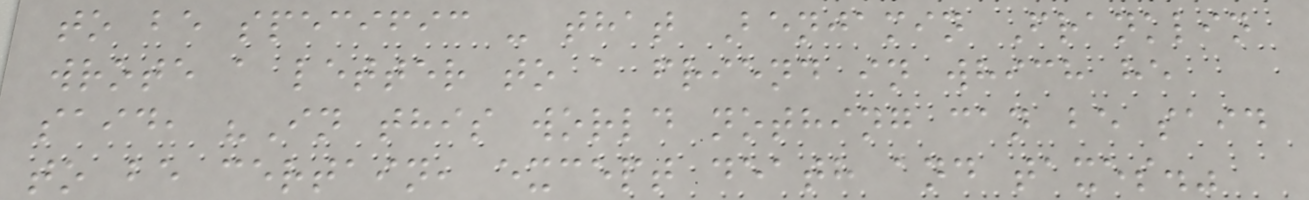to be specific - that Benjamin Franklin
wrote a letter to a friend in which he
said, "In this world nothing can be said
to be certain, except death and taxes."
